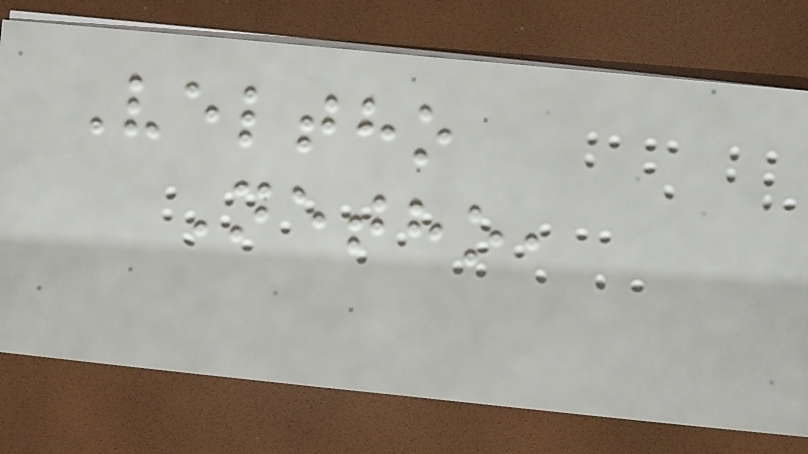Veltho
Netho,
